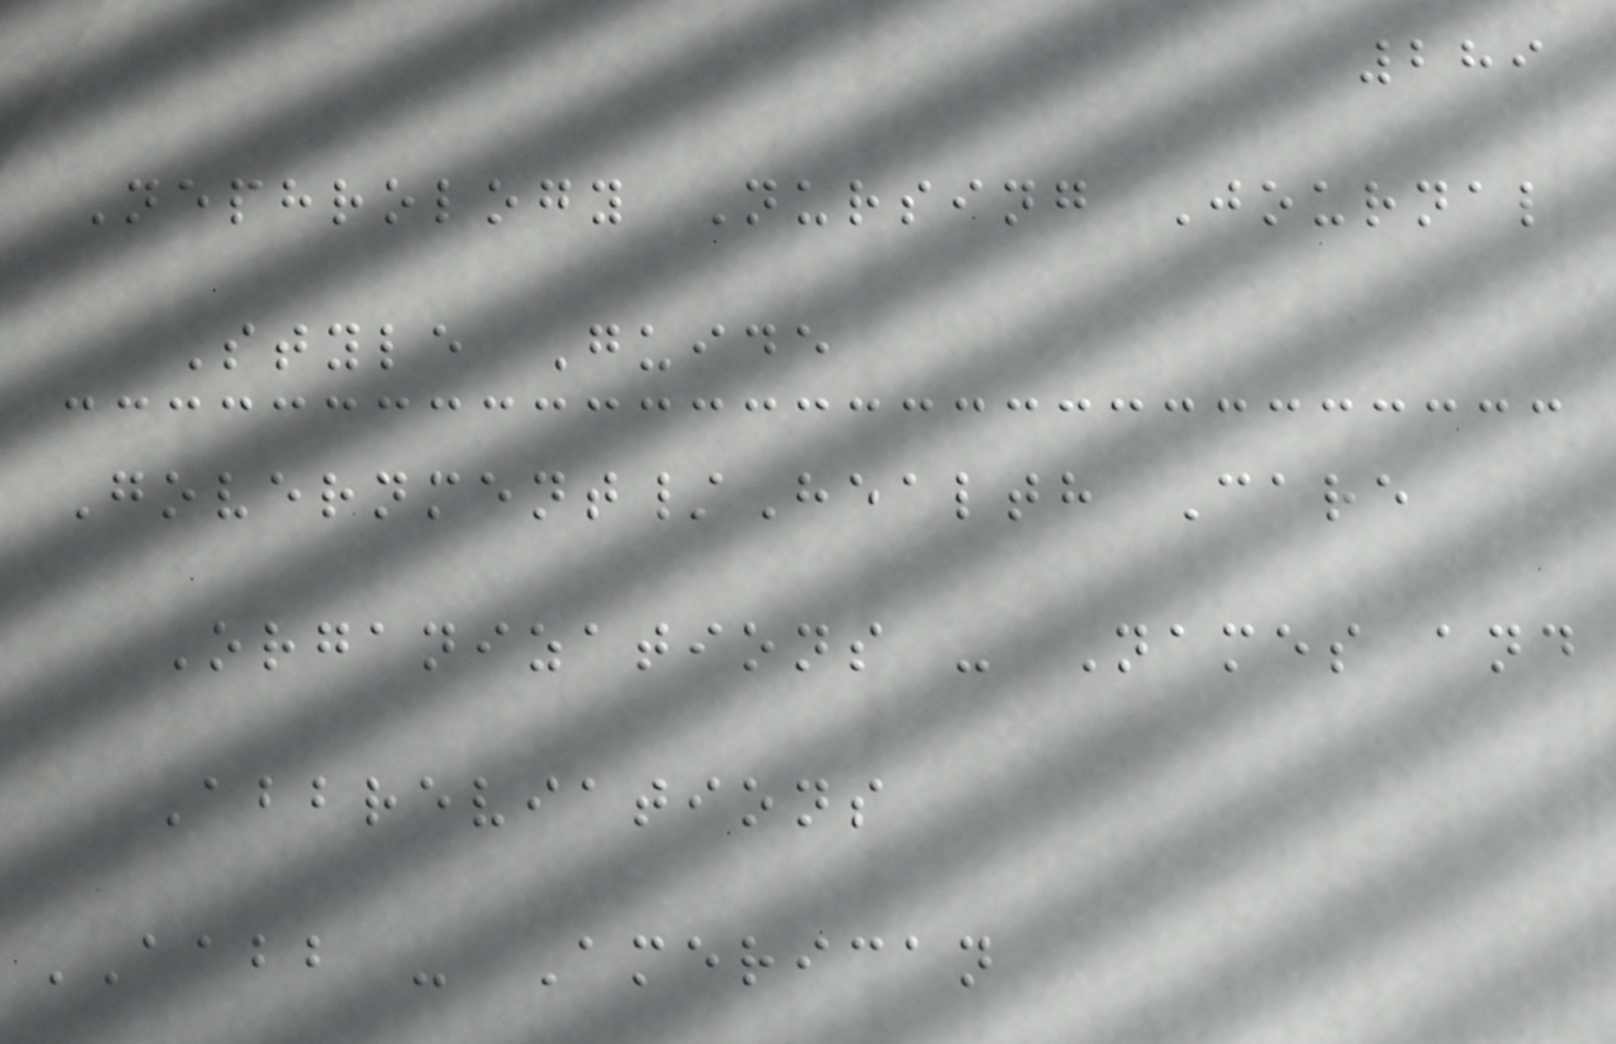289
Nephrology Nursing Journal
Style Guide
Government/Health Care
Organizations - Names and
Abbreviations
AABB - American
